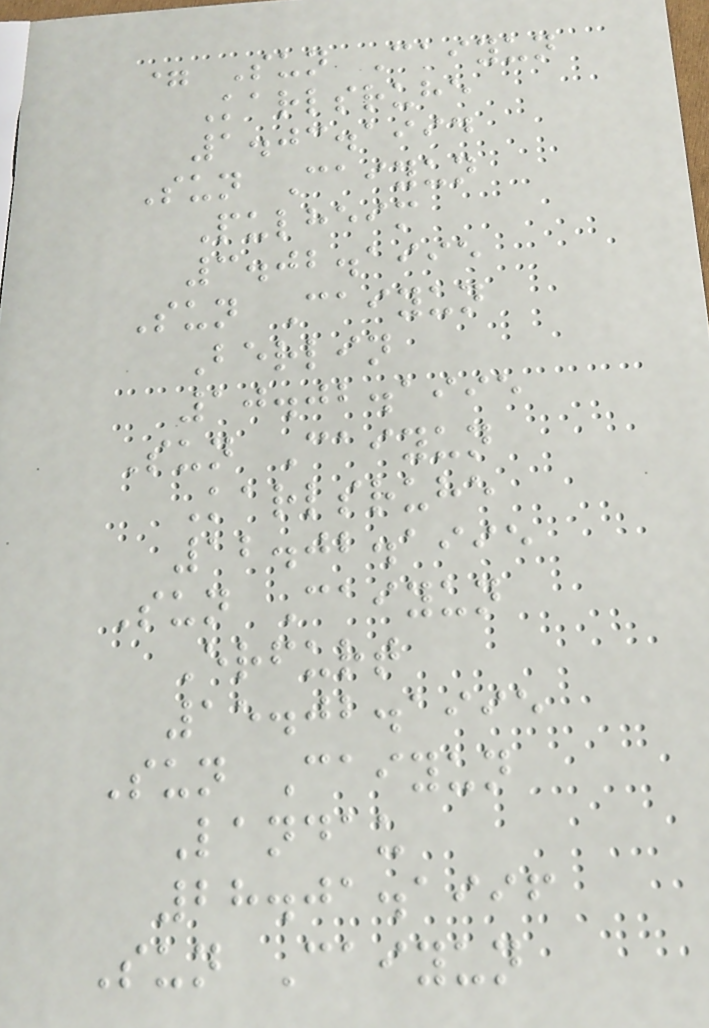= Sun Caiyun
Karlsruhe
1.03.1994
Sun Caiyun
Pulheim
3.02.1995
Sun Caiyun
Berlin
10.02.1995
Sun Caiyun
Karlsruhe
12.02.1995
Sun Caiyun
Erfurt
15.02.1995
Sun Caiyun
Landau
28.01.1996
Sun Caiyun
